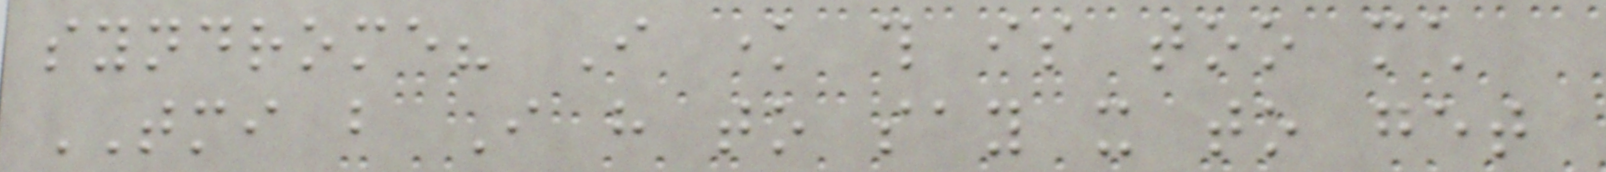syndrome? I know this is too much
TMI but I have to say it to get
